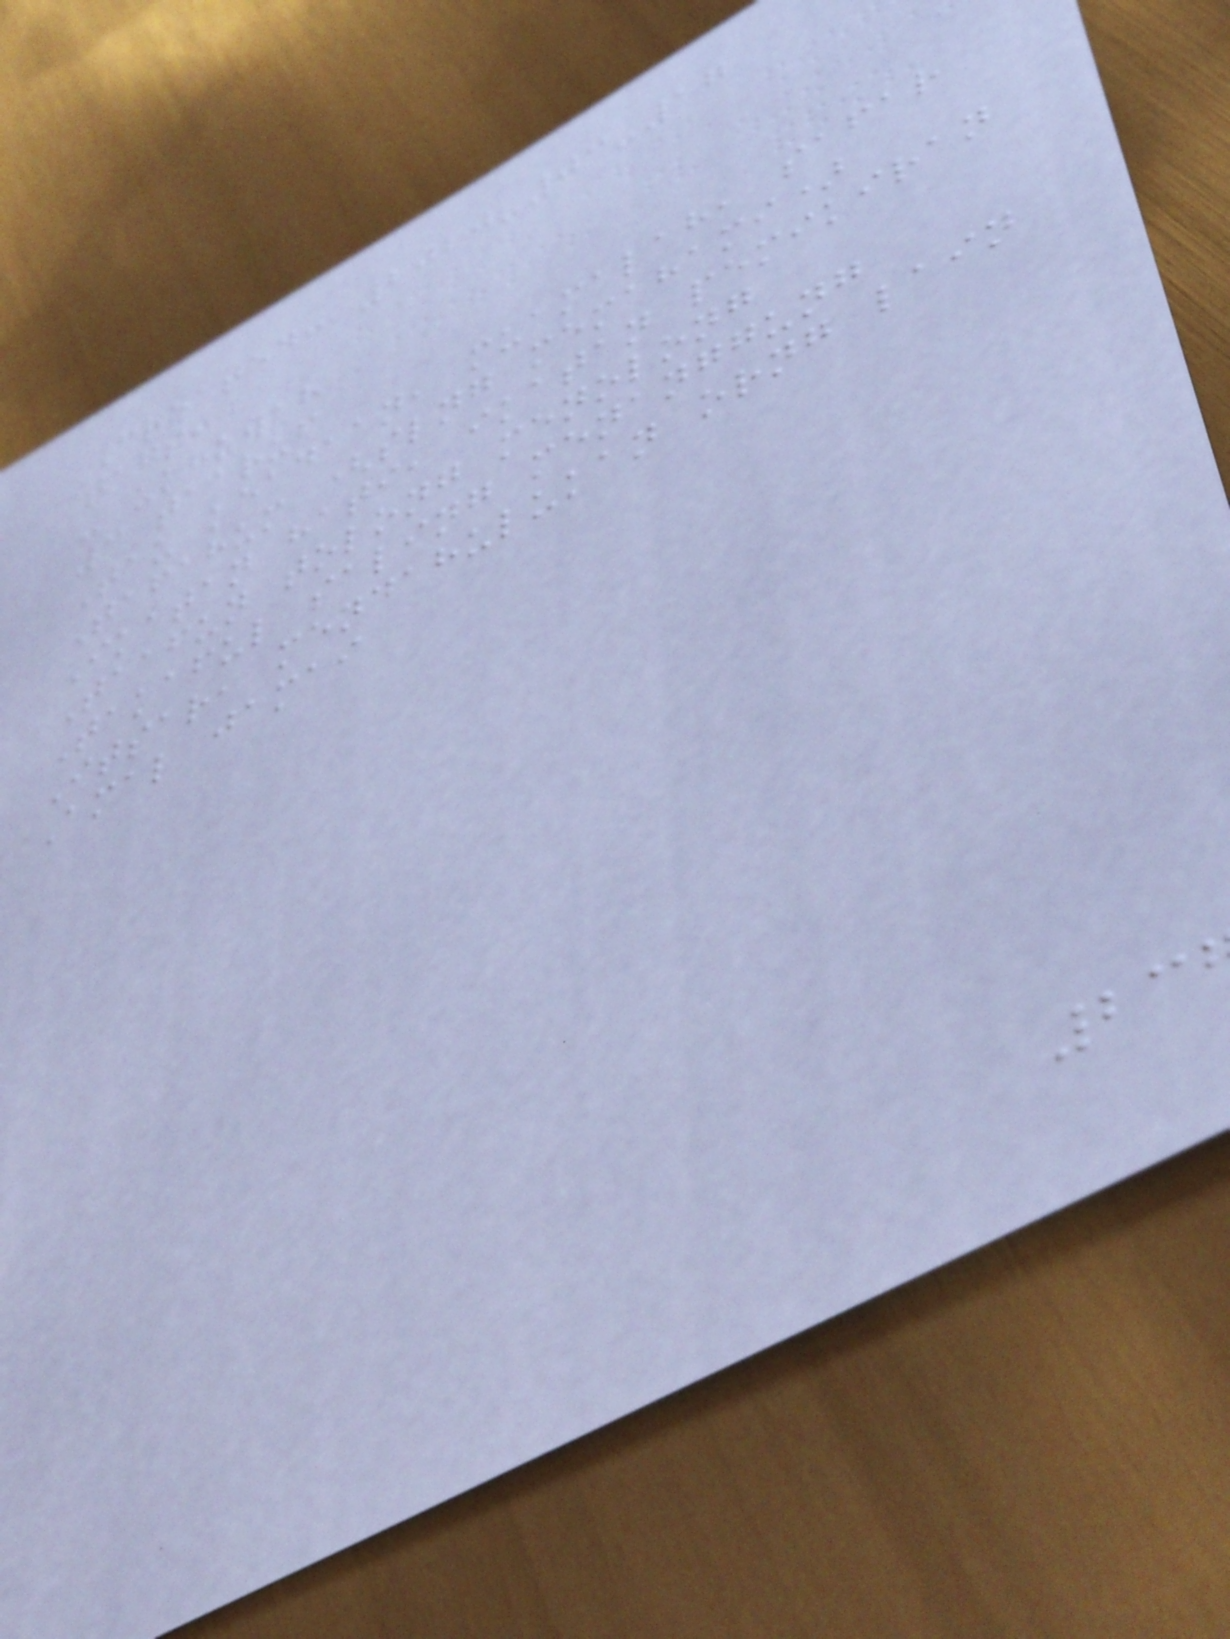Created: 2020-03-17
tags:
- ukhuwah
3 taaruf
Tau keadaan, muamalah, safar
Tafahum (slng memahami)
Ikatan hati, ikatan pemikiran
Taafun tolong menolong
Takaful saling menanggung
Itsar, mendahulukan orng lain
Amal jamai
